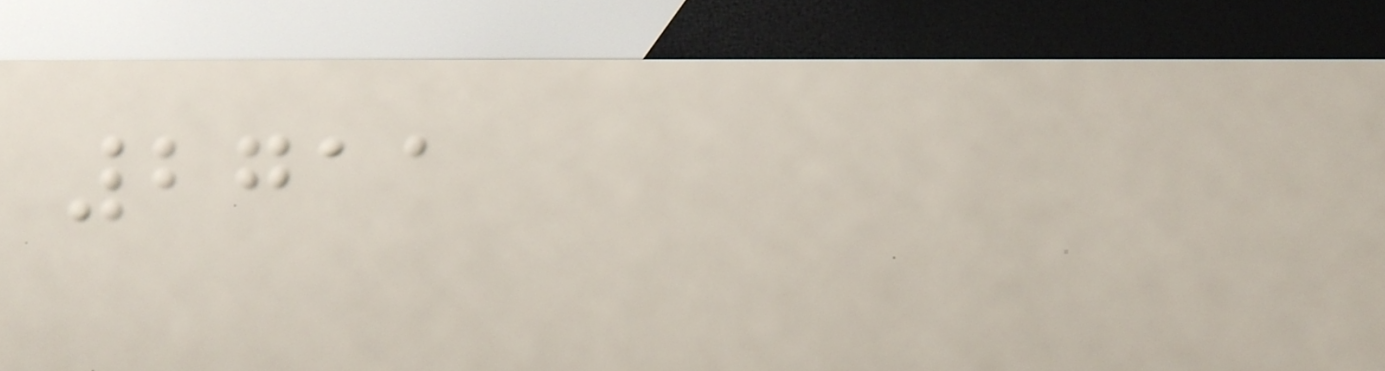2711
